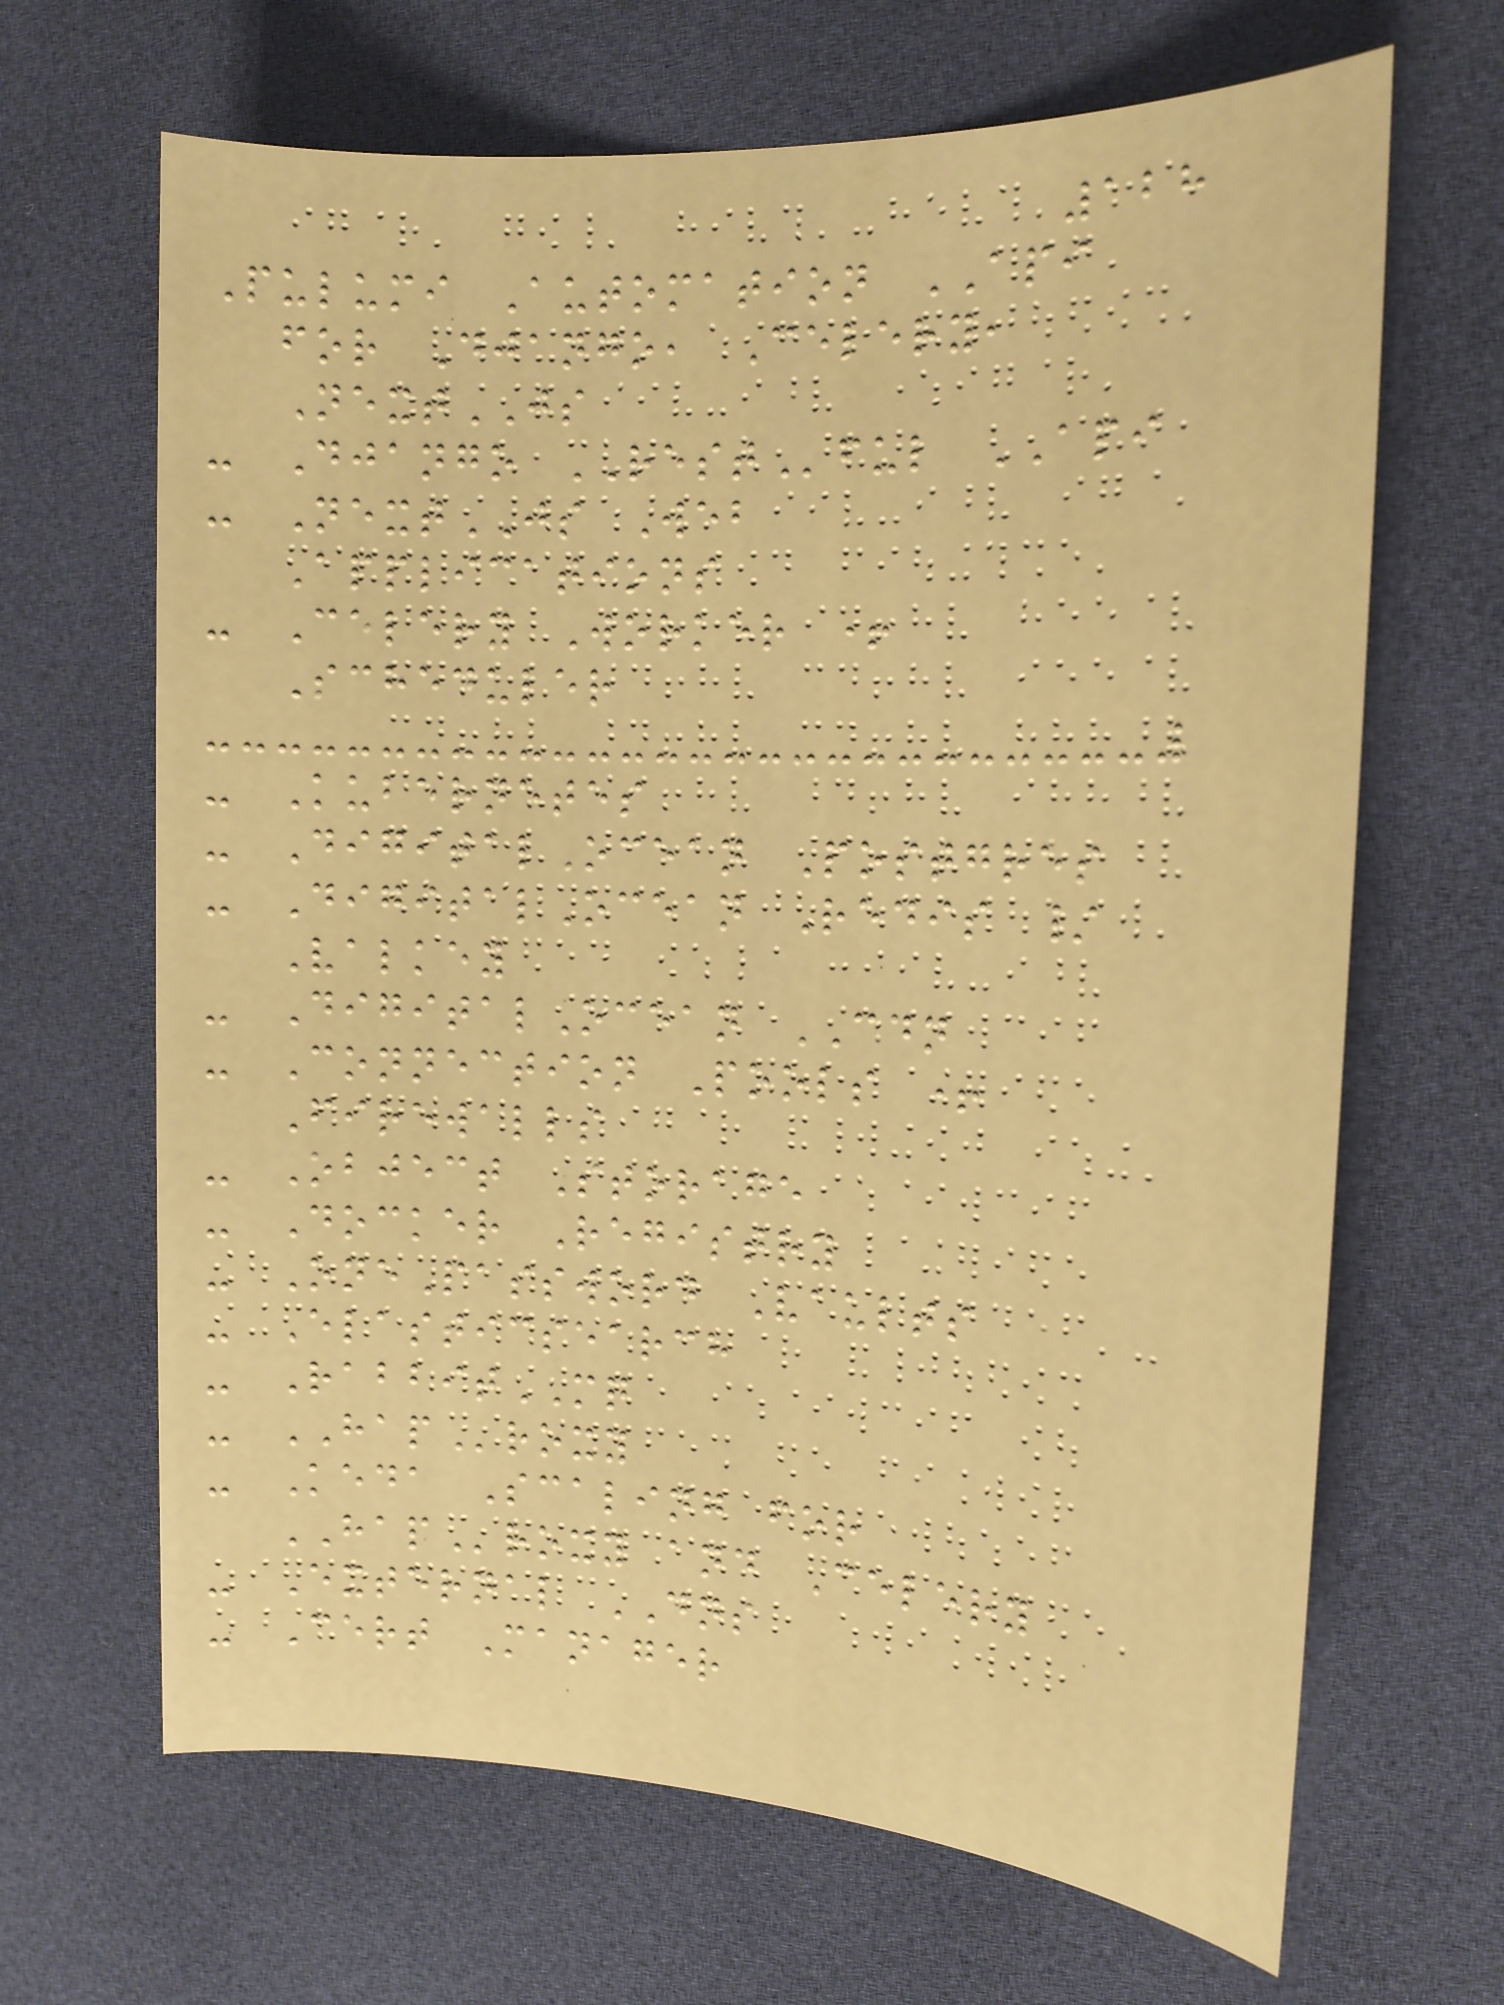128
Pulumi Automation API
for Django, Celery,
NextJS
- Django RESTful API
- NextJS Web
Applications
- Celery Worker +
Scheduler
- Kubernetes
- DigitalOcean Postgres
- DigitalOcean Redis /
Valkey
- DigitalOcean CDN
- Connection Pools +
Firewalls
- Object Storage
- Docker Registry
- OnePassword Vaults
- Elasticsearch
- RabbitMQ
- HAProxy
- Keda Scaling for
HAProxy and Celery
- External DNS
- Cert Manager
